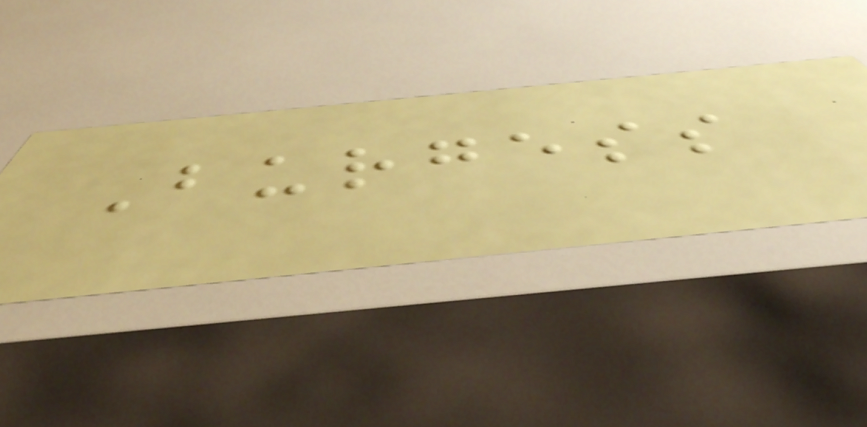Burgess
